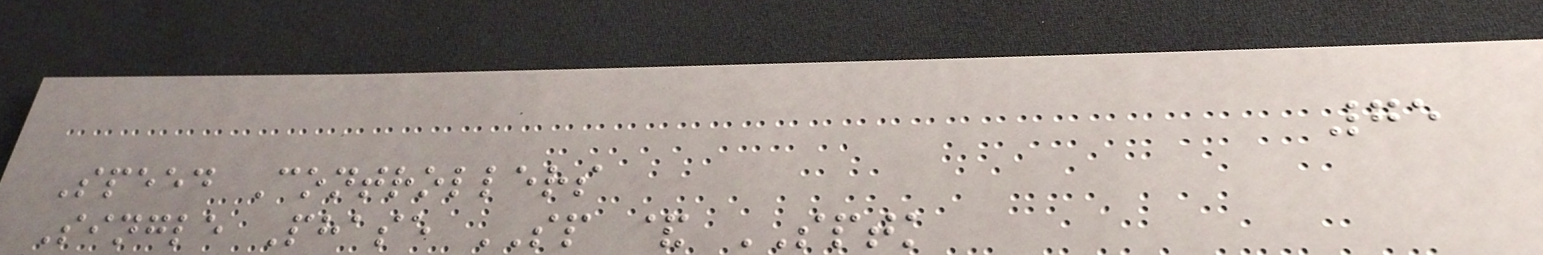75
Speed Controllers
Single Phase SP & SPTK
